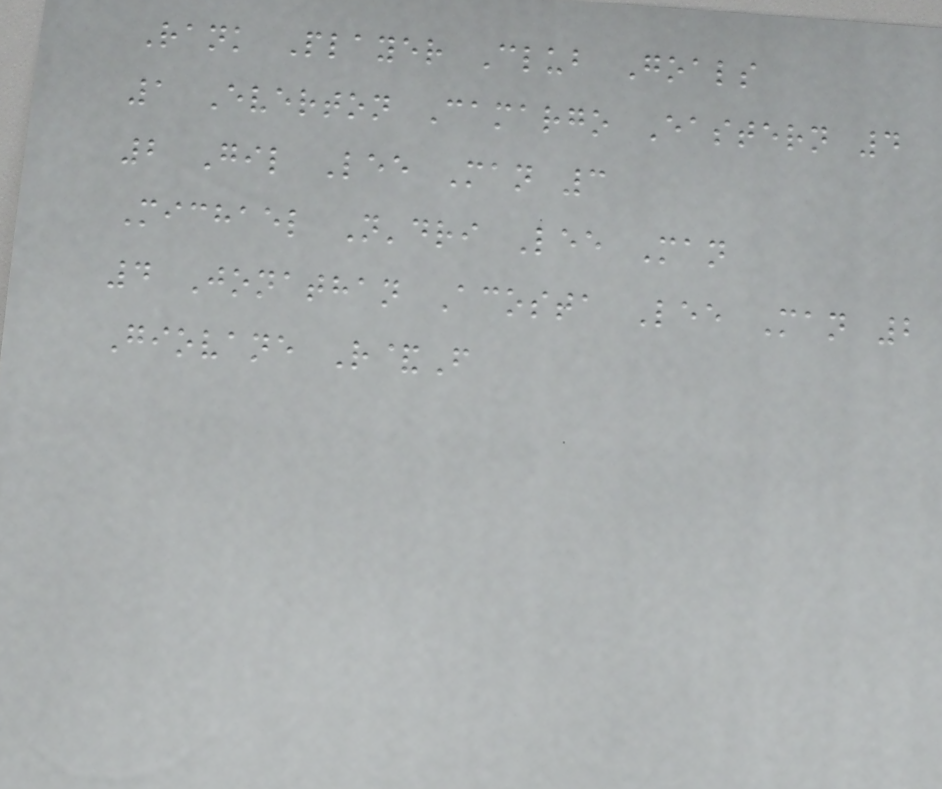Rank Player Club Goals
1 Everton Camargo Eastern 4
2 Gil Lee Man 3
Michael N'dri Lee Man
4 Jonathan Acosta Lee Man 2
Giovane R&F
